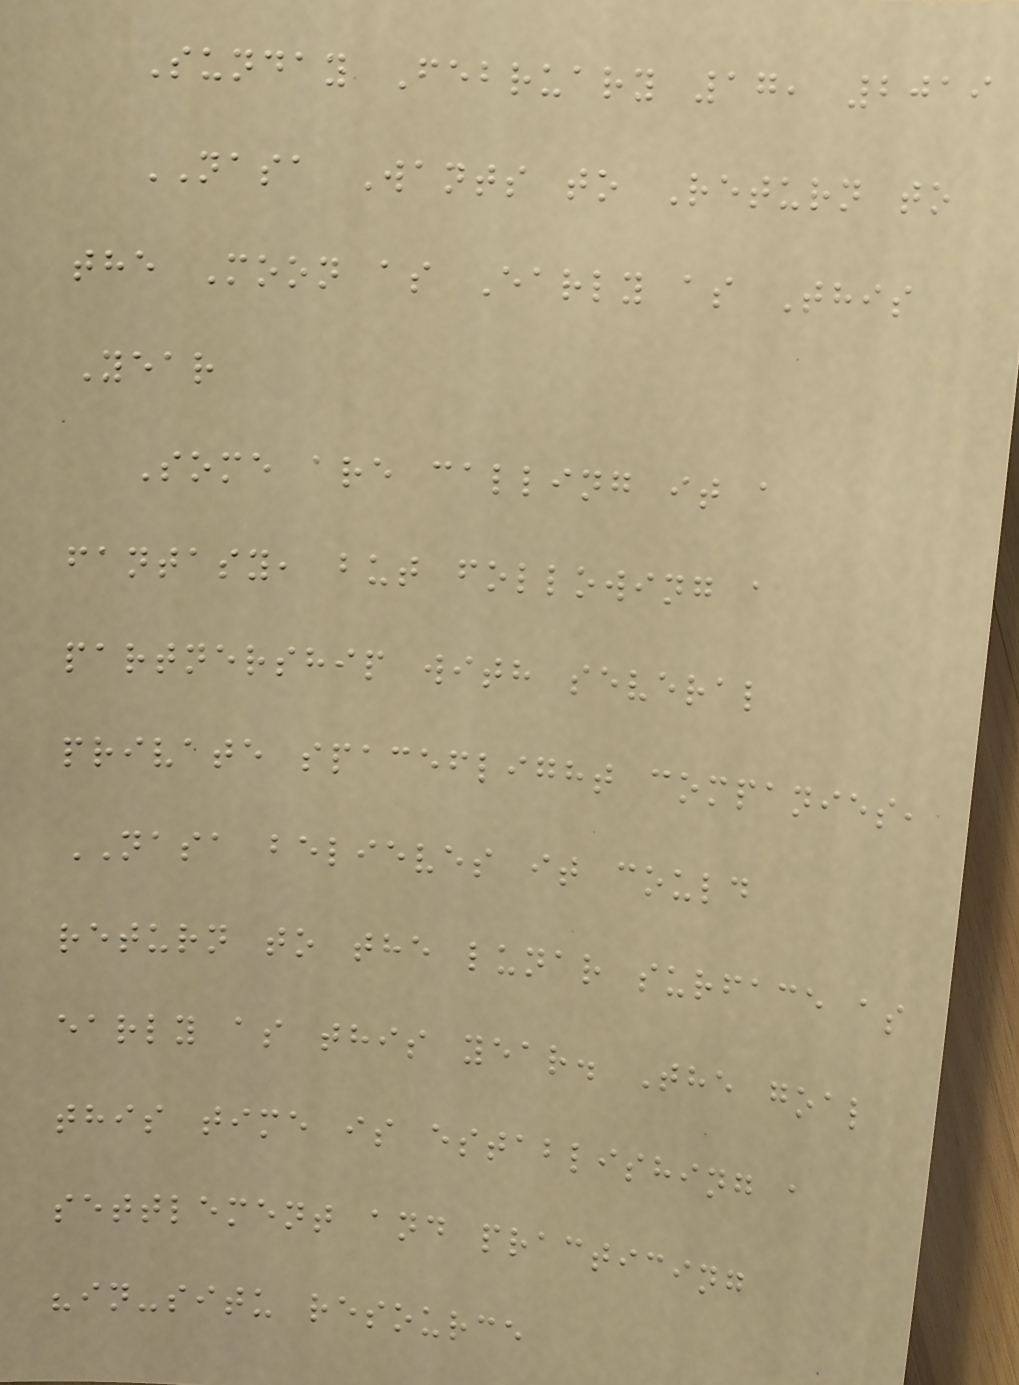Sunday February 17, 2019
NASA Wants to Return to
the Moon as Early as This
Year
Some are calling it a
fantasy, but following a
partnership with several
private spaceflight companies,
NASA believes it could
return to the lunar surface as
early as this year. The goal
this time is establishing a
settlement and practicing
"in-situ resource
